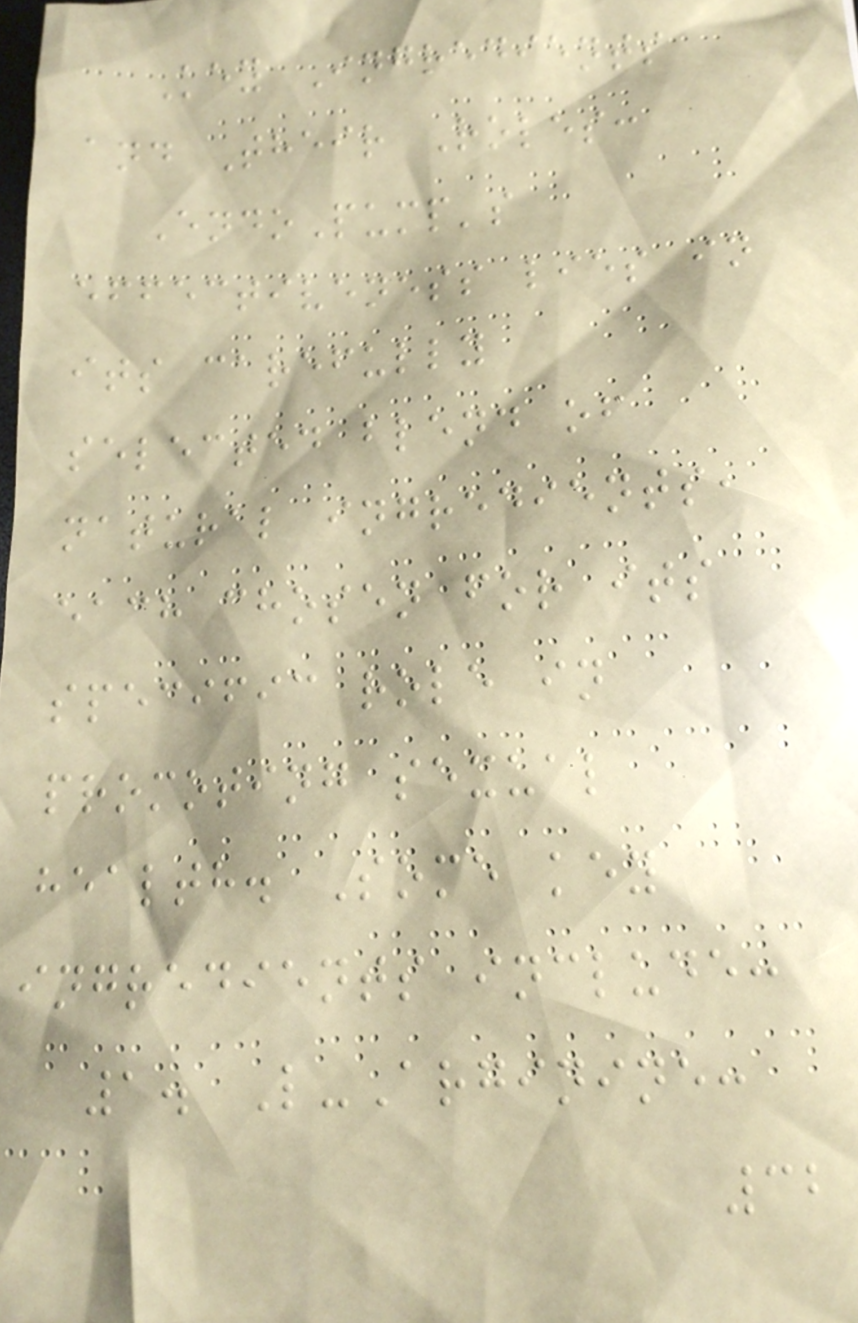Key Ingredients
and Their Roles:
EndoPump's
effectiveness lies in
its carefully
selected blend of
natural ingredients,
each chosen for its
specific role in
promoting sexual
health. Some key
ingredients include:
1. L-Arginine:
32
